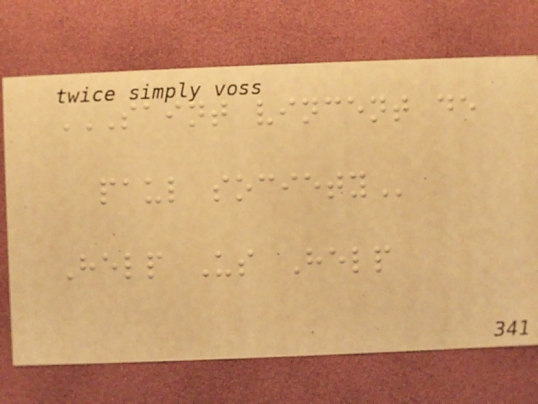SAINT VINCENT DE
PAUL SOCIETY
Help Us Help
